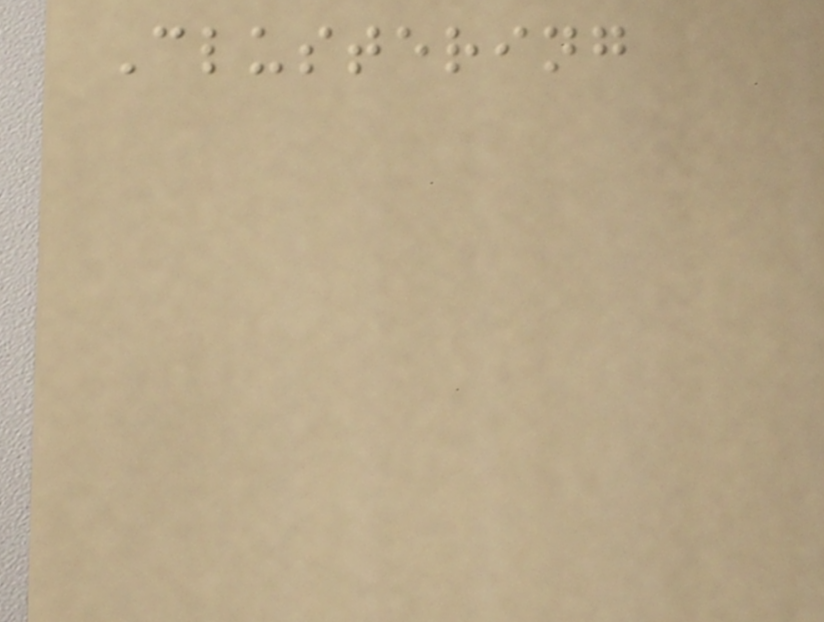Clustering
